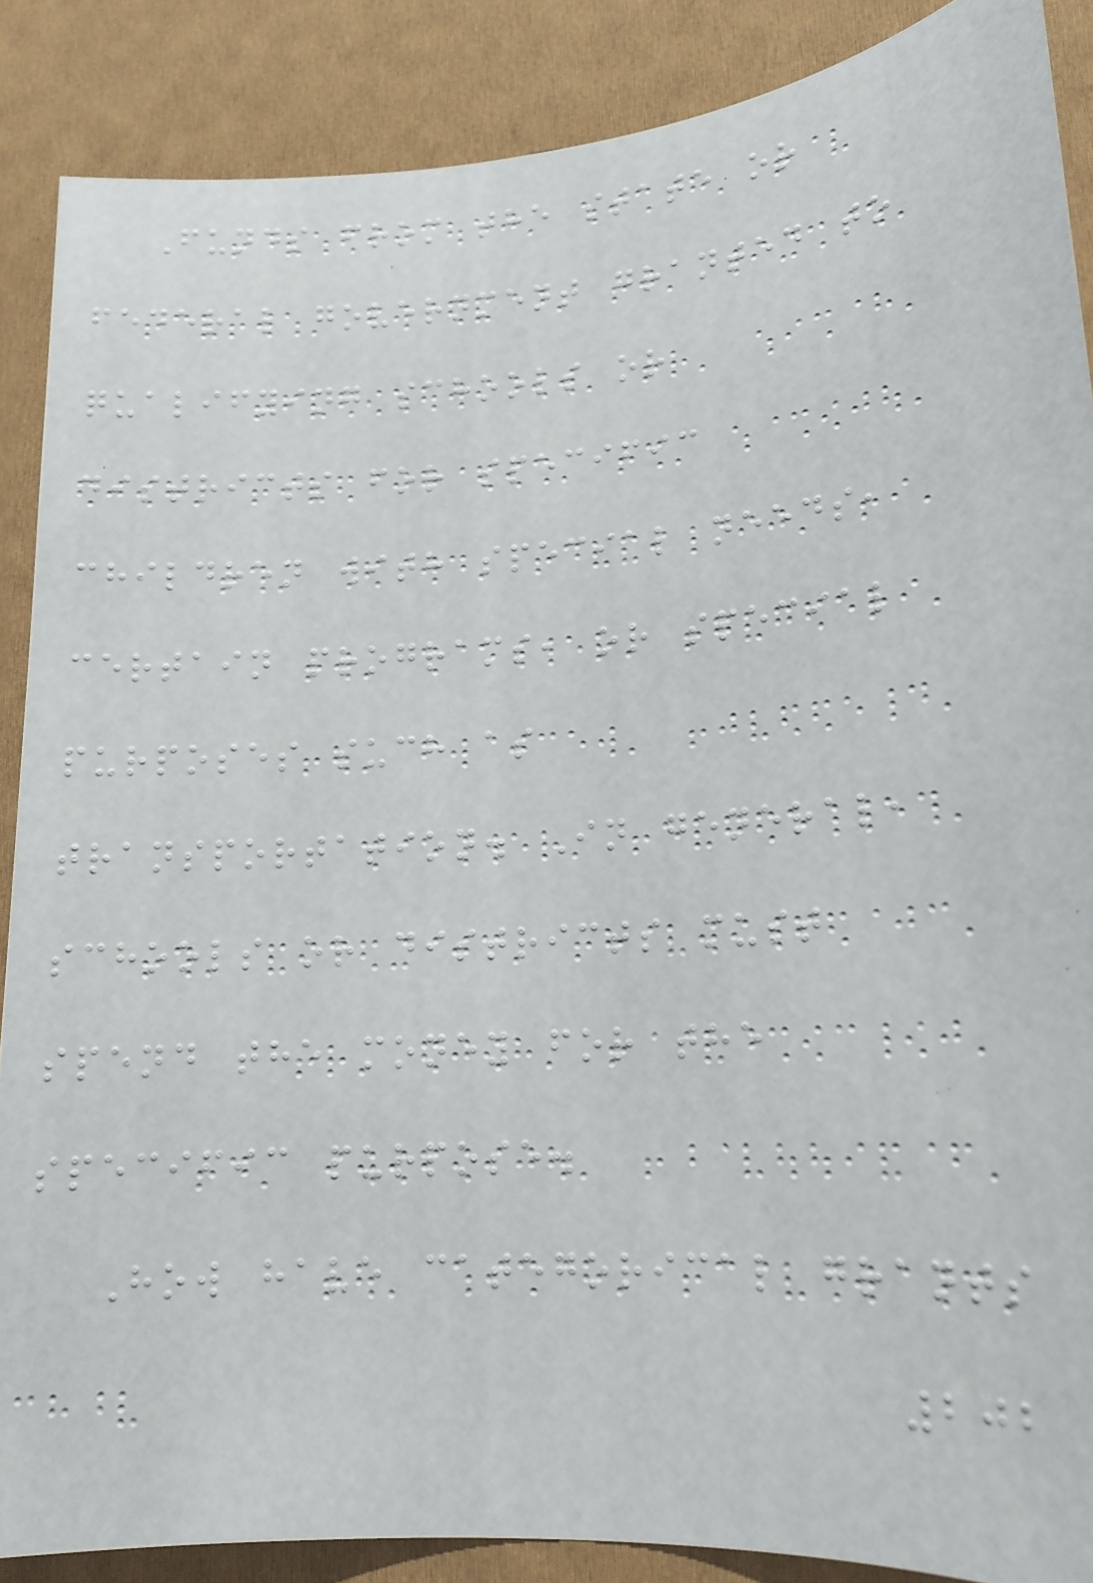Funds from the state or
federal government granted to
qualifying schools or
districts for specific
children with special needs,
certain programs, or special
purposes such as
transportation. In general,
schools or districts must
spend the money for the
specific purpose.
How have categorical grants
202
